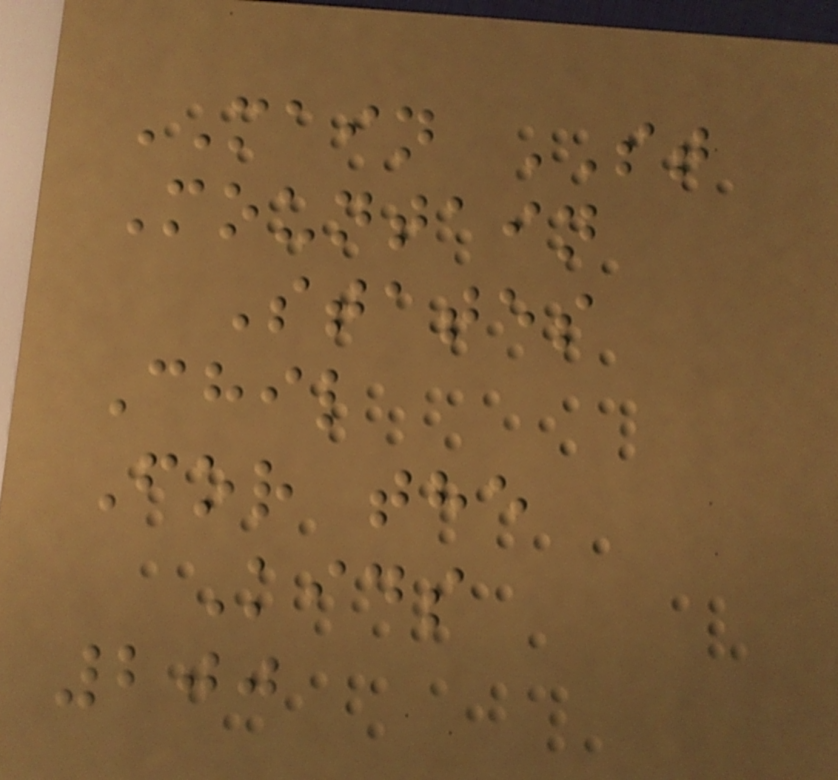MAIN ST
Mountain
States
Chil
For the
Kids
200
